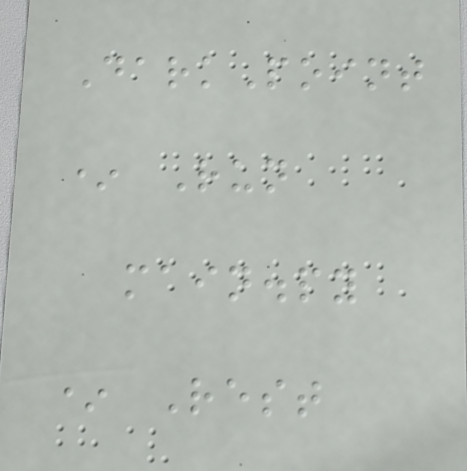DarkPoint
* Run
main.py
* Rest
